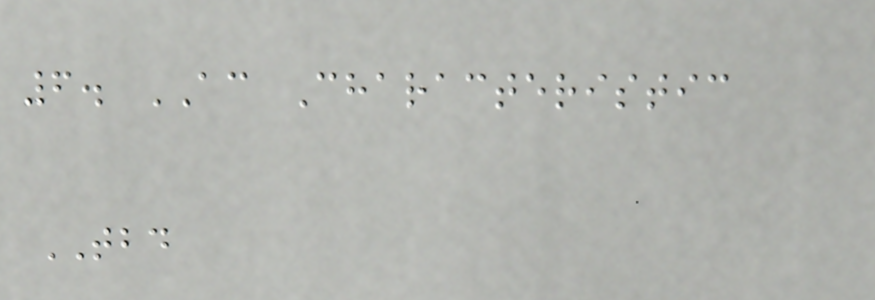6. AC Characteristic
TBD
